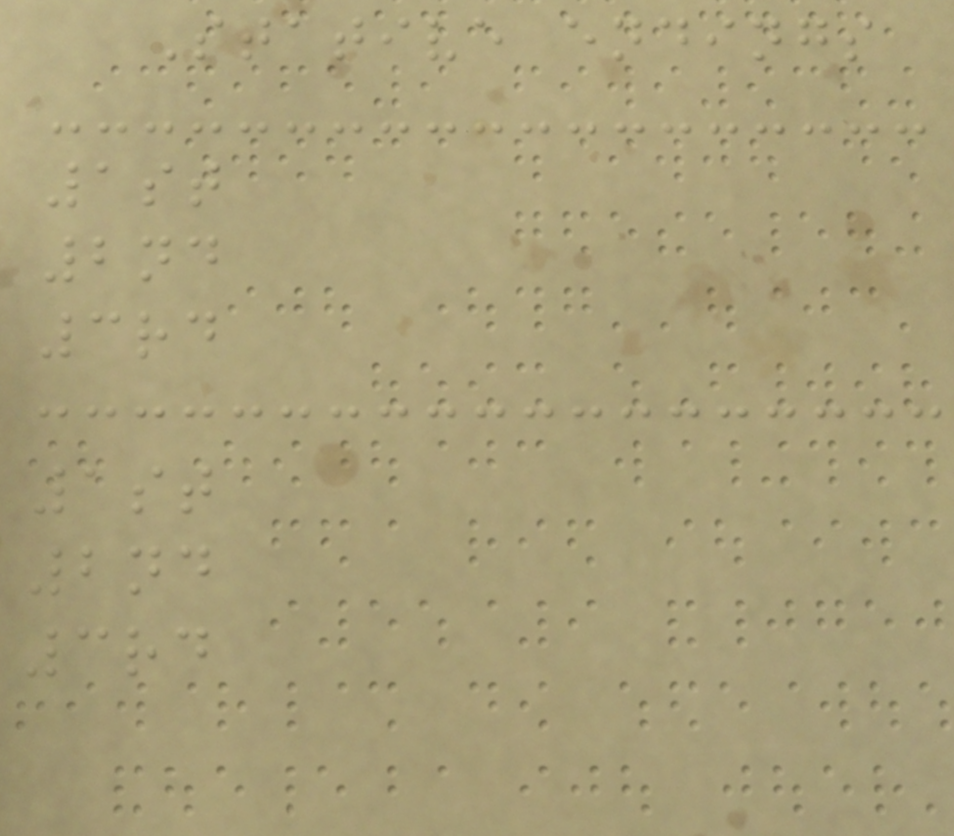Stative endings
1st
2nd
3rd
1st
2nd
3rd
